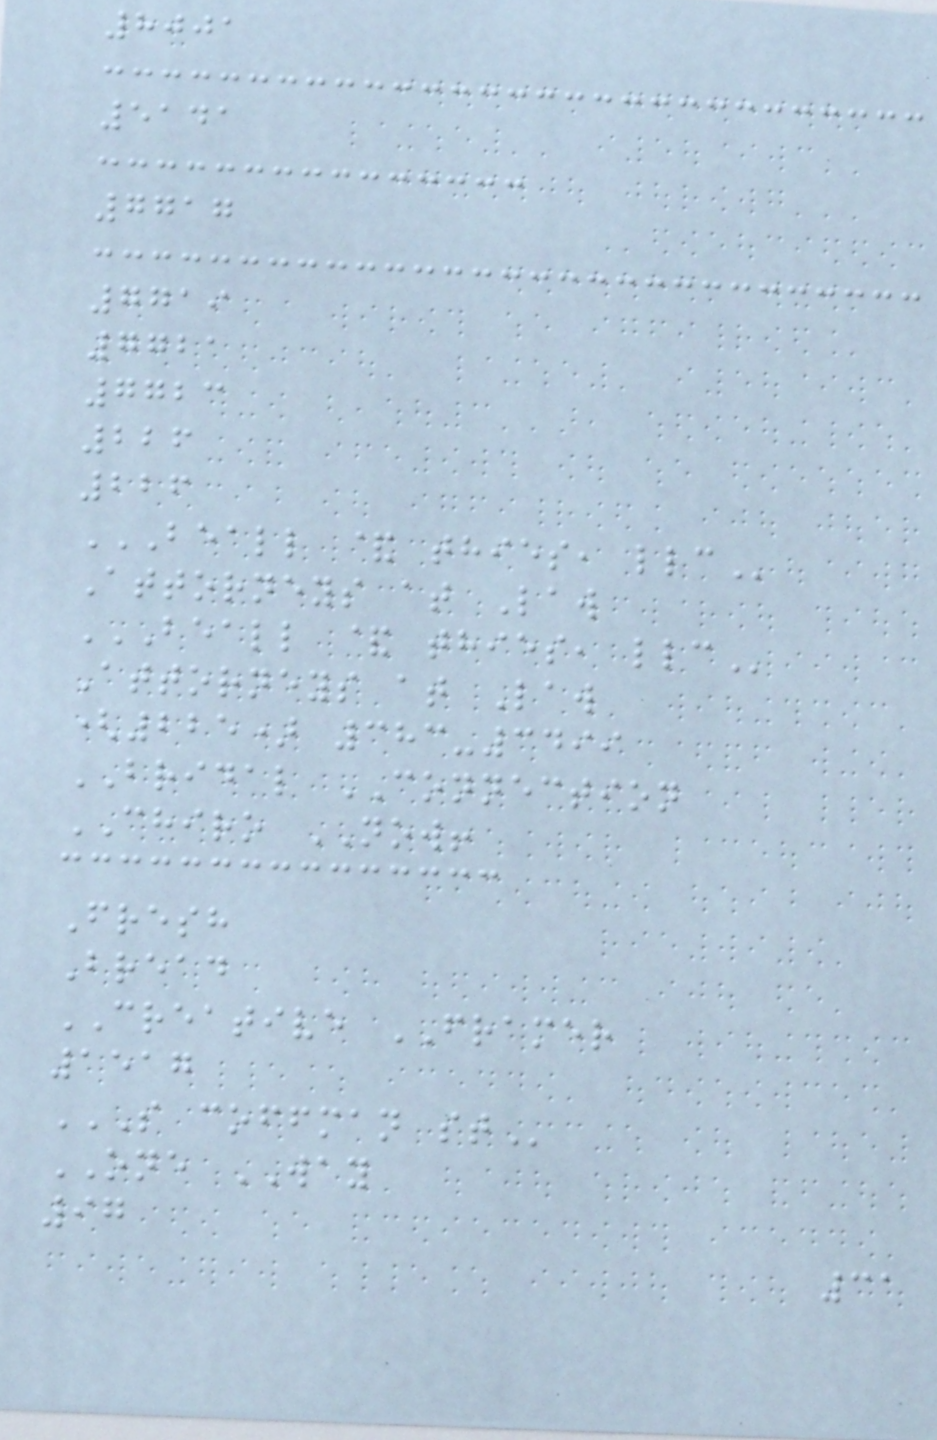8001
5141
7717
7719
7721
7723
226
226
BEALL & THIES, LLC
Attorneys at Law
BEALL & THIES, LLC
Attorneys at Law
(225) 383-3499
BRIDAL CONNECTION
CHIRO NOW!
Fresh
Bread
CREATIVE FRAMER
1517
S COFFMAN ST
ONE WAY
97
31
